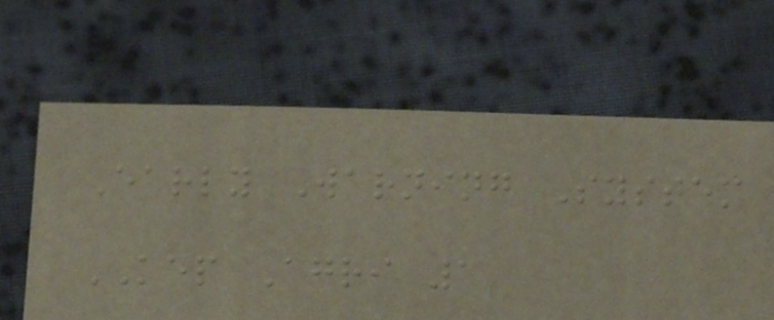Early Warning System
KEP Agri 1
